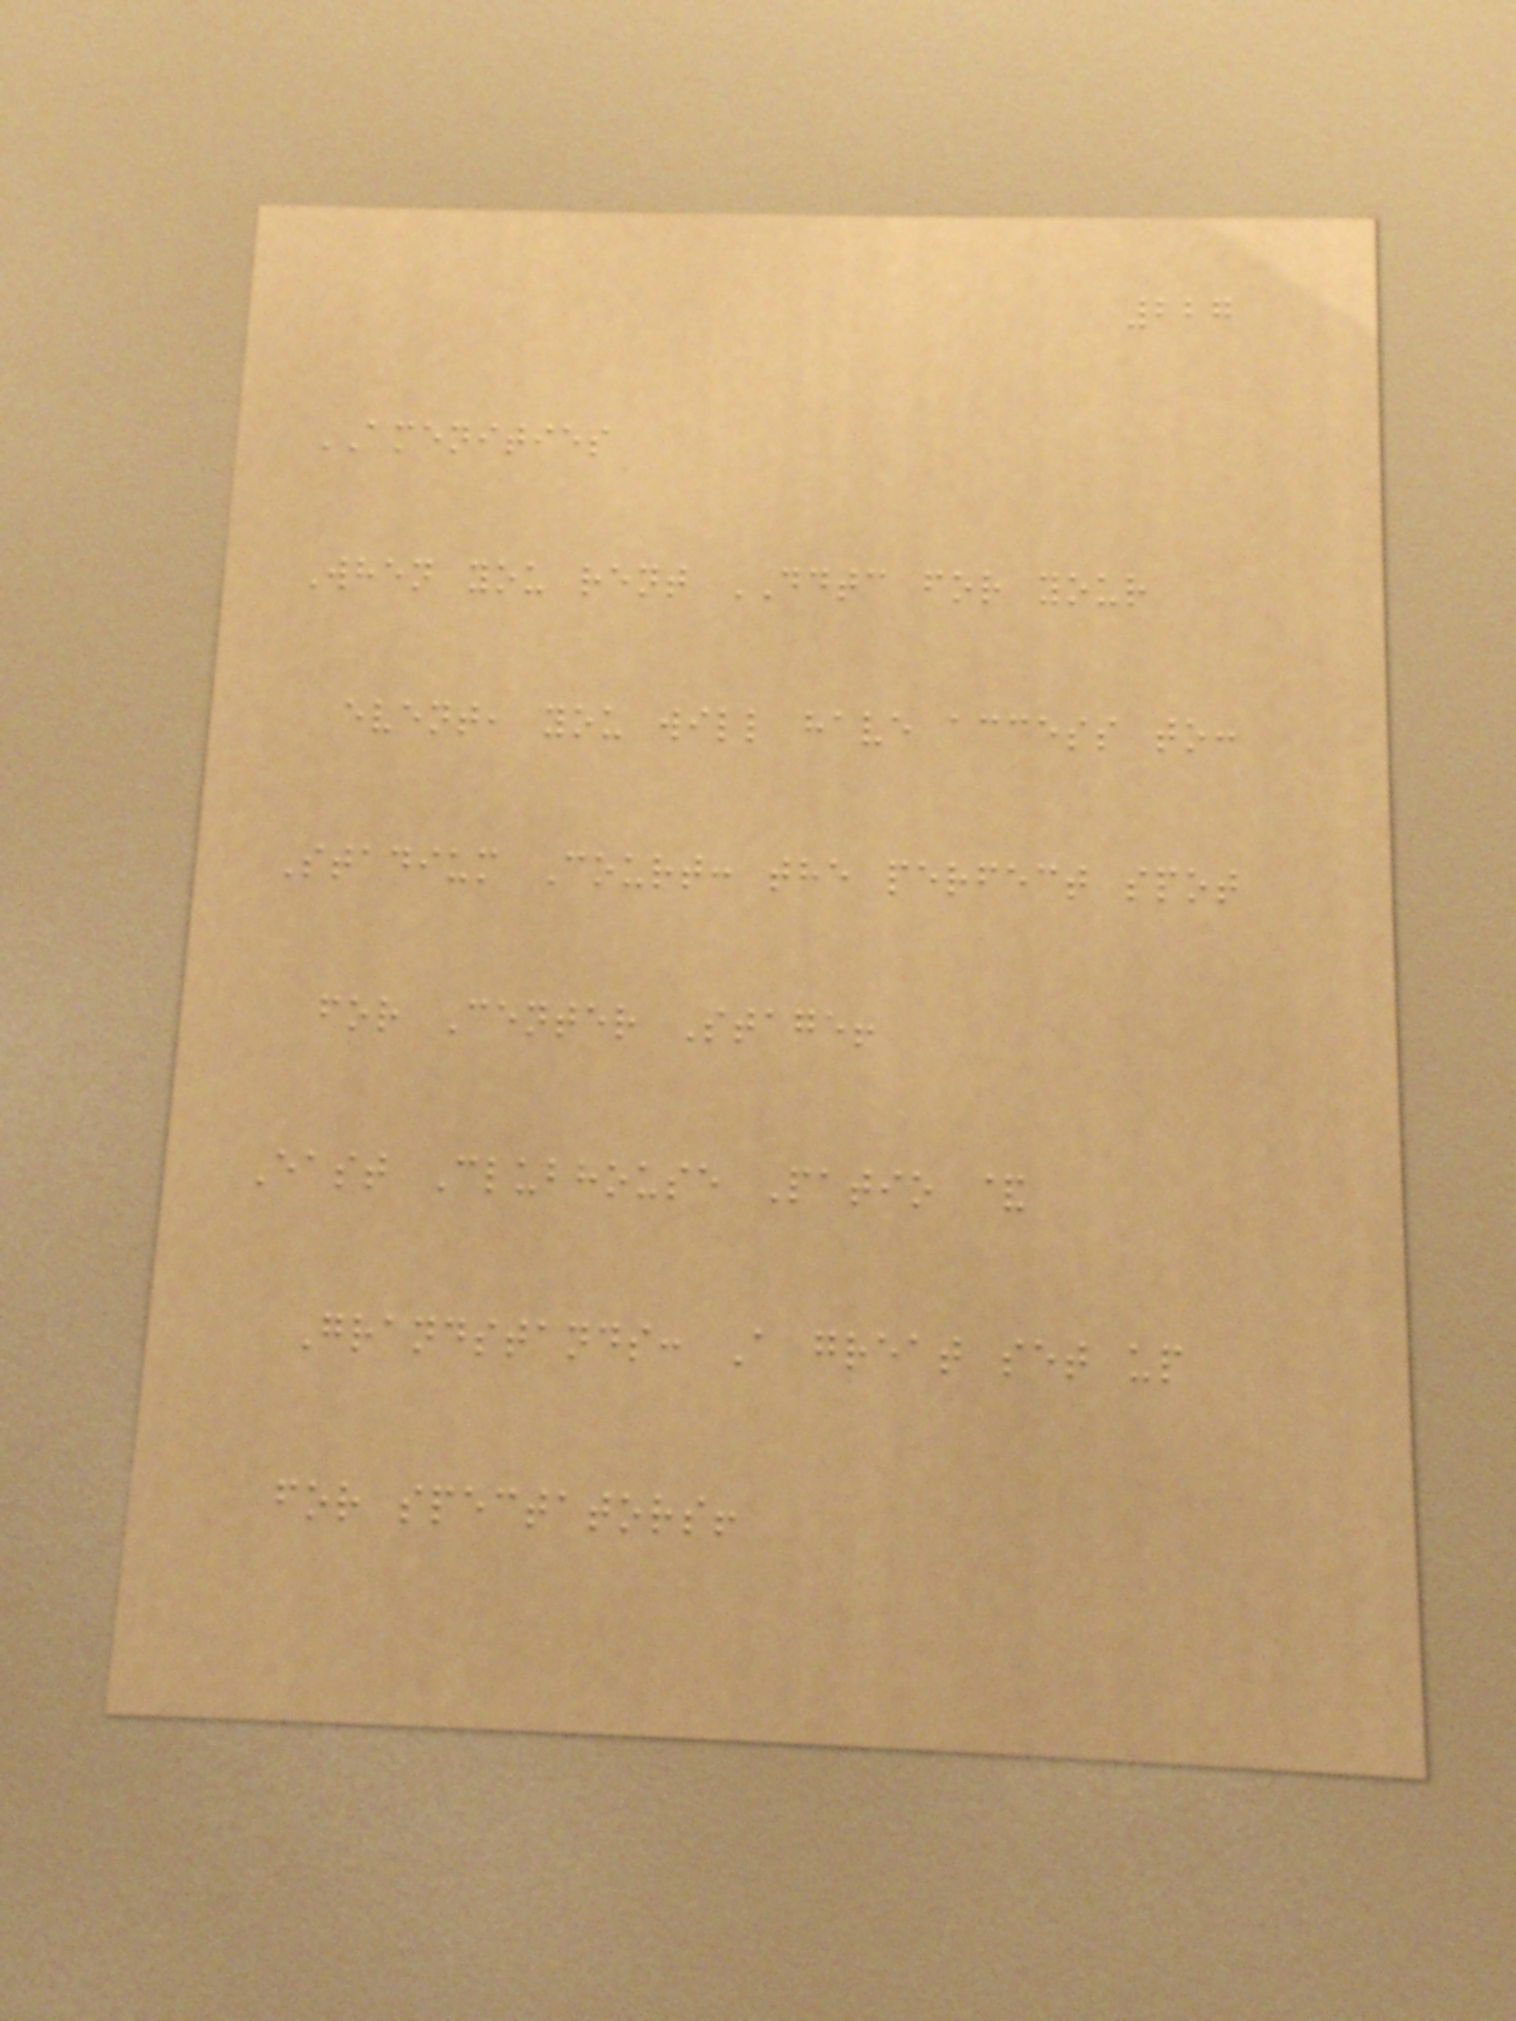227
AMENITIES
When you rent DDTC for your
event, you will have access to:
Stadium Court: the perfect spot
for Center Stage!
East Clubhouse Patio &
Grandstands: A great set up
for spectators!
